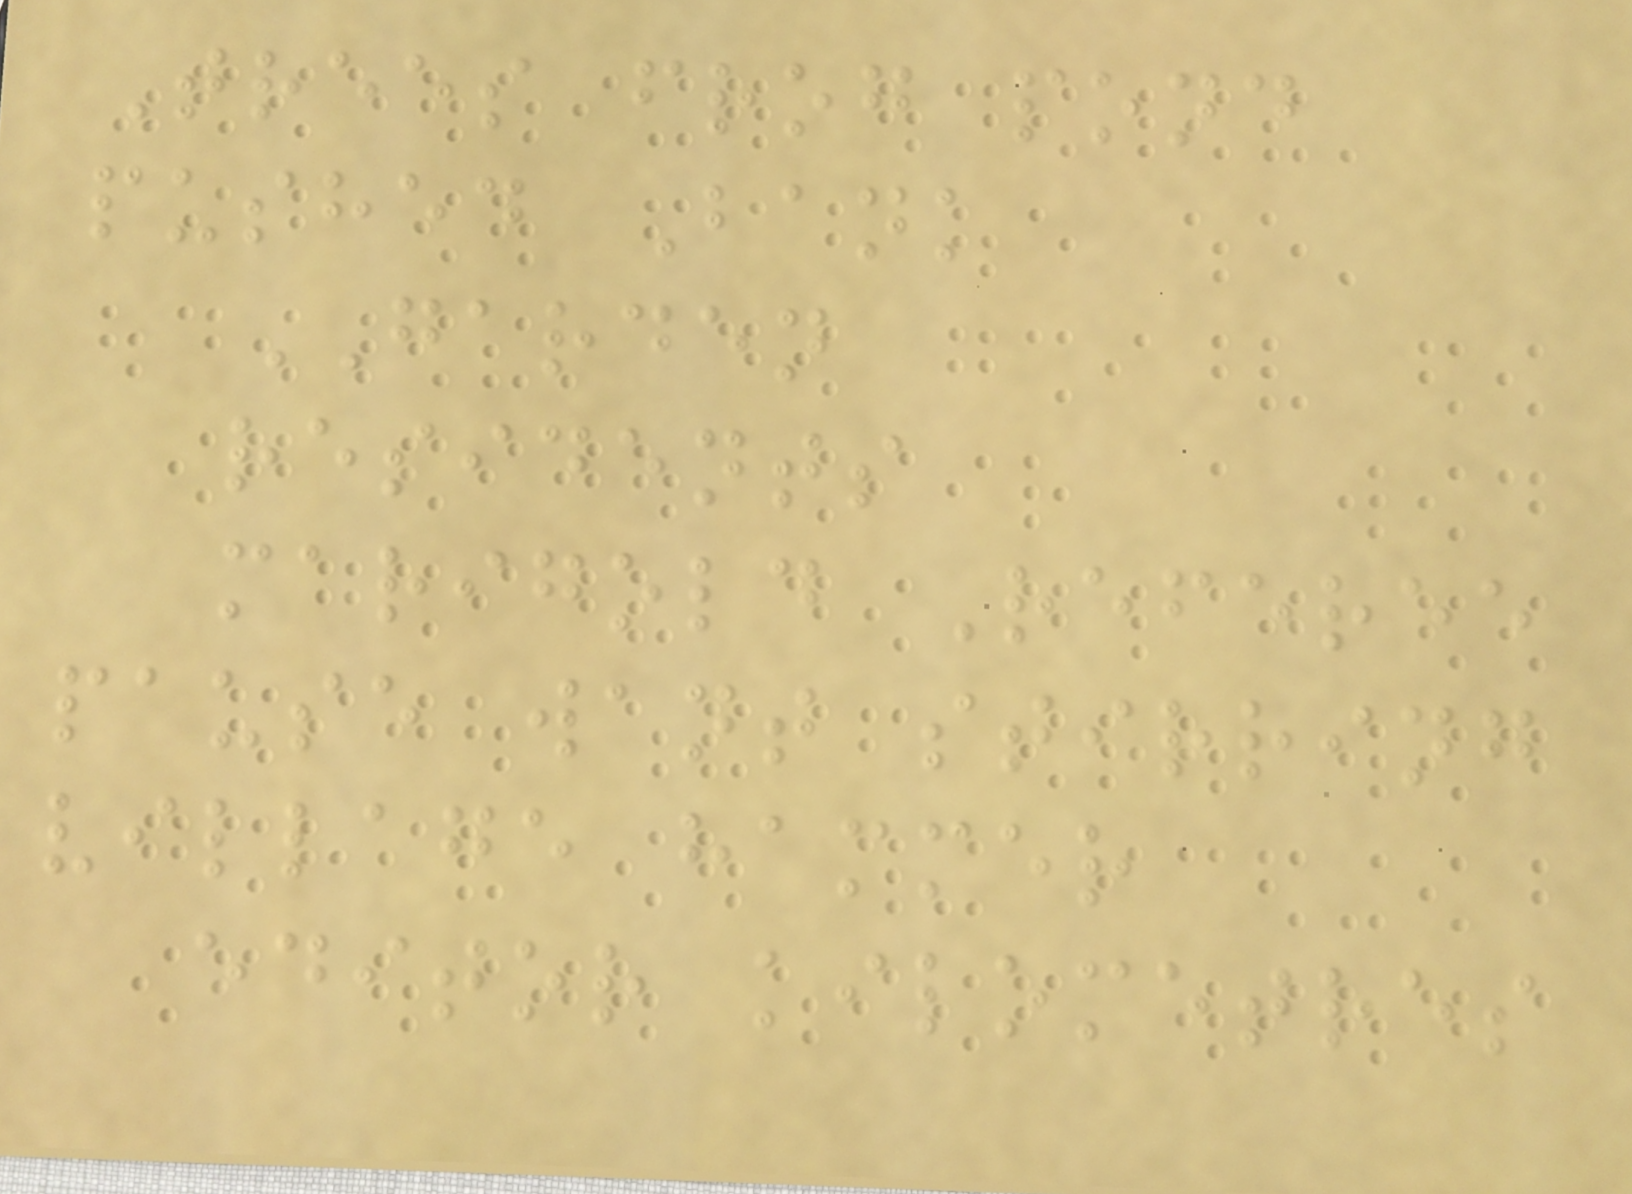Trees frog pond
pushed Bank
GARDEN
residents
marigold Referee
pause want stirring
village hammer
editor kilometres
